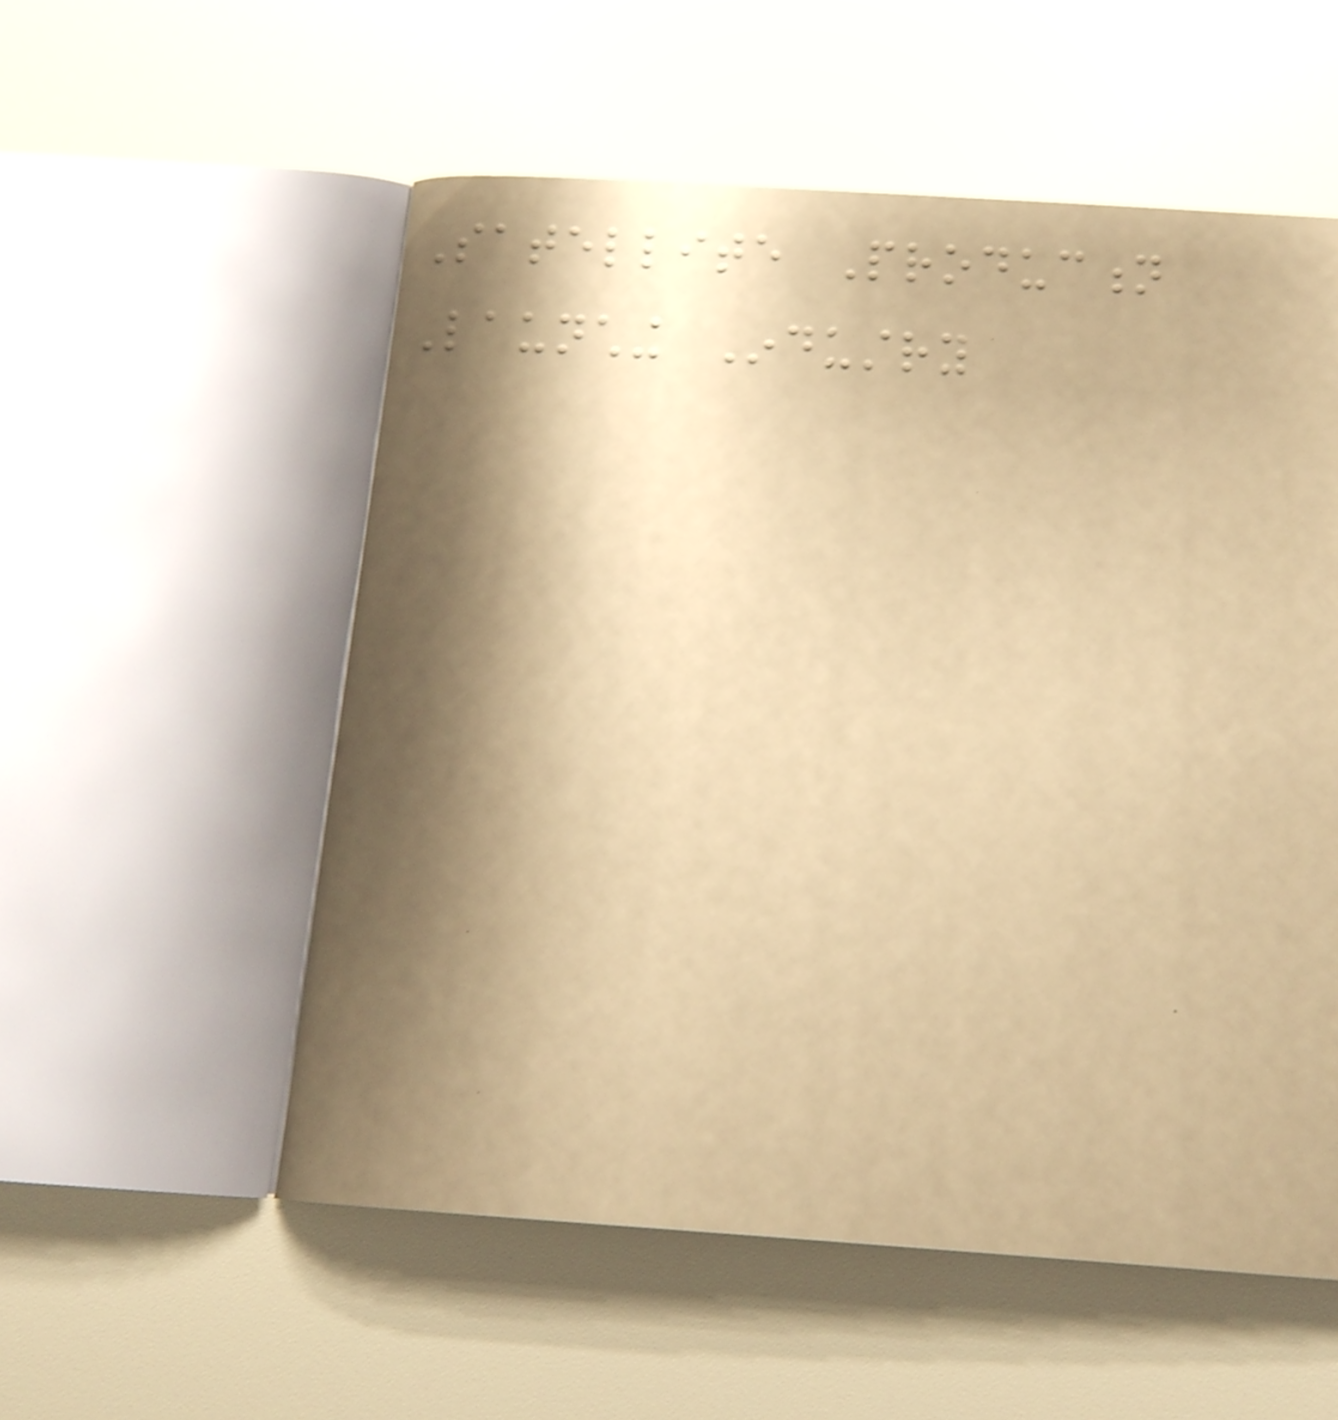Satellite Production
Launching Industry
